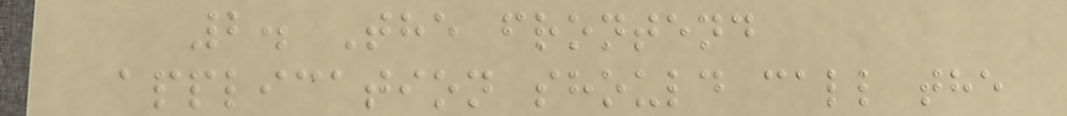2. The frontend
application should call the
